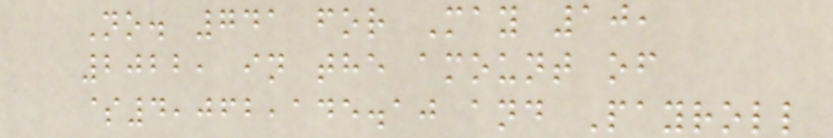No. 741 for May 10,
2022, in the amount of
$4,062,145.10 and Payroll
